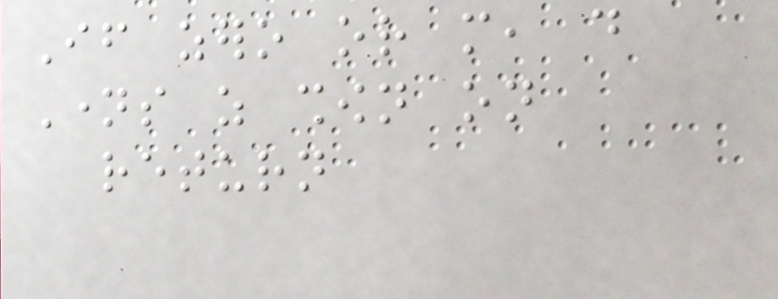If zero or more, do
Names as shown on
return
